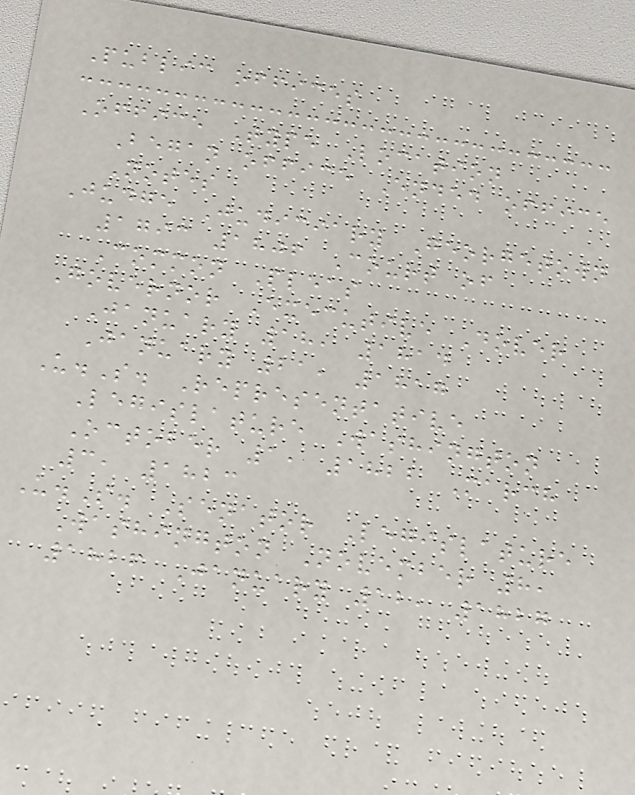Public offices
Office Type Location
Began office Ended office
Notes
Judge Judiciary Georgetown
1793 1806 Court of
Common Pleas
Governor Executive Dover
January 18, 1814
January 21, 1817
U.S. Representative
Legislature Washington
October 1, 1822 March
3, 1823
U.S. Senator Legislature
Washington November 8,
1826 January 12, 1827
